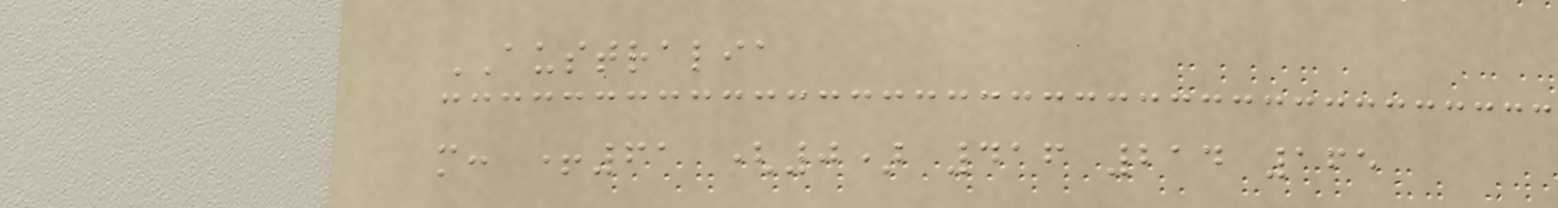AUSTRALIA
m: +61 (0) 416 214 165
